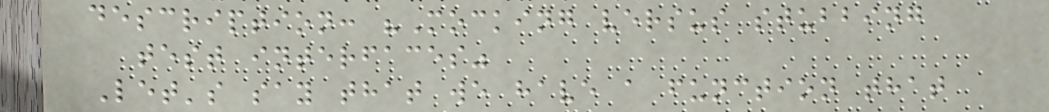description: "Mocking versus stubbing
test interfaces"
Let's say that we have a function that
